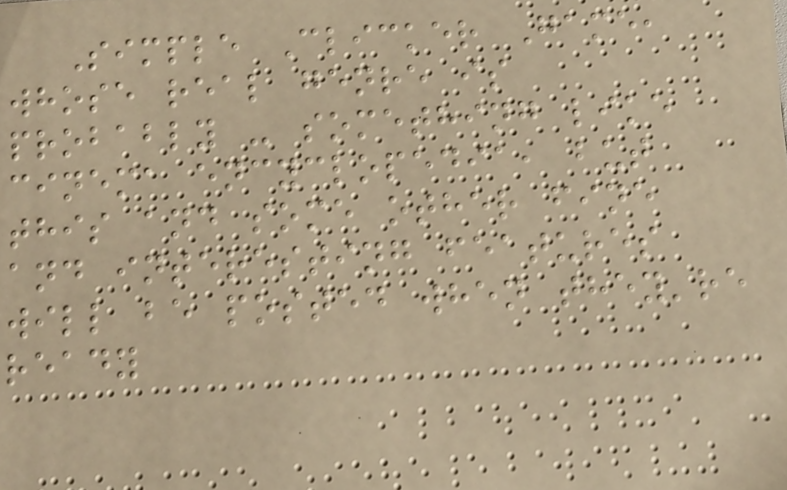Simple Clicker Game,
whose real genre is
probably - something like
cinema encyclopedia, but
this and some other fine
and interesting features
will be posted when they're
ready
